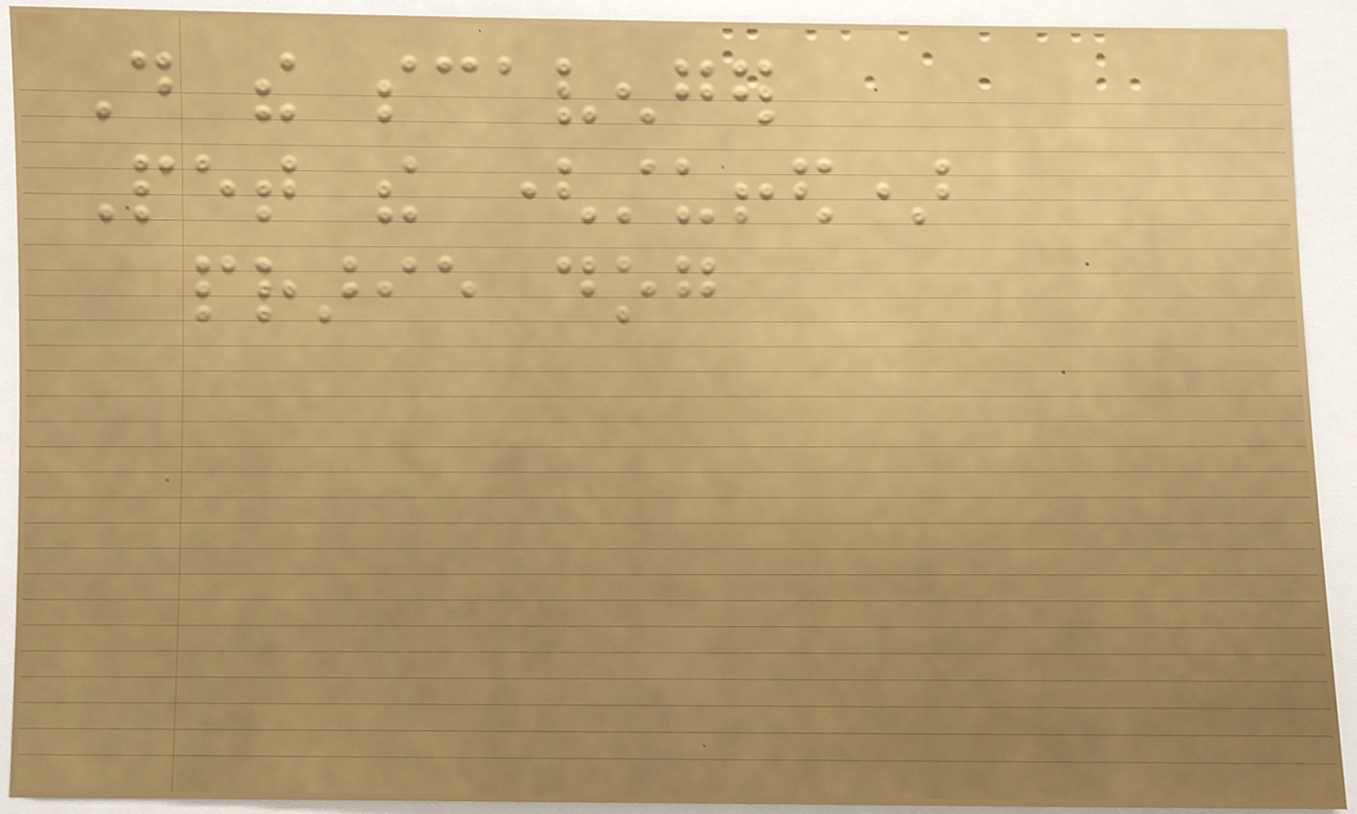Do the scavenger
Pet the (stuffed)
prarie dog
